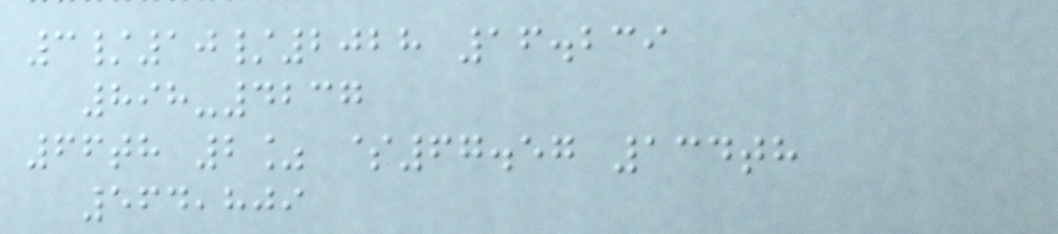3/10/2028 16.239
898-4237
66th 2% $67.57 134th
564,809
